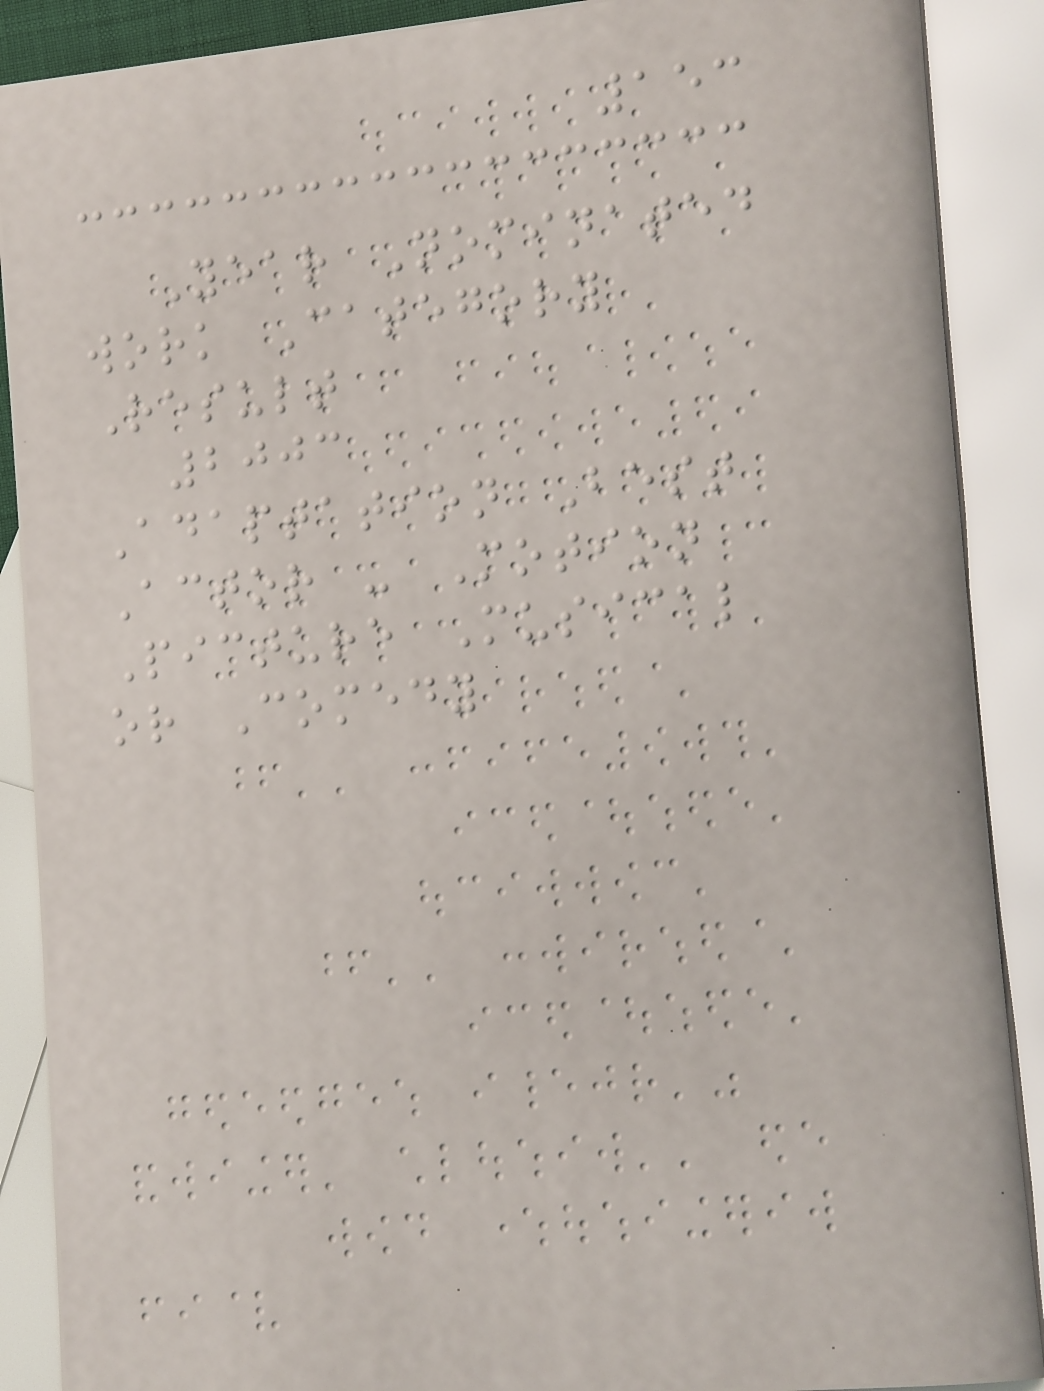153
Year Nominated
work Category
Result
2003
Adaptation Best
Actor - Motion
Picture Musical
or Comedy
